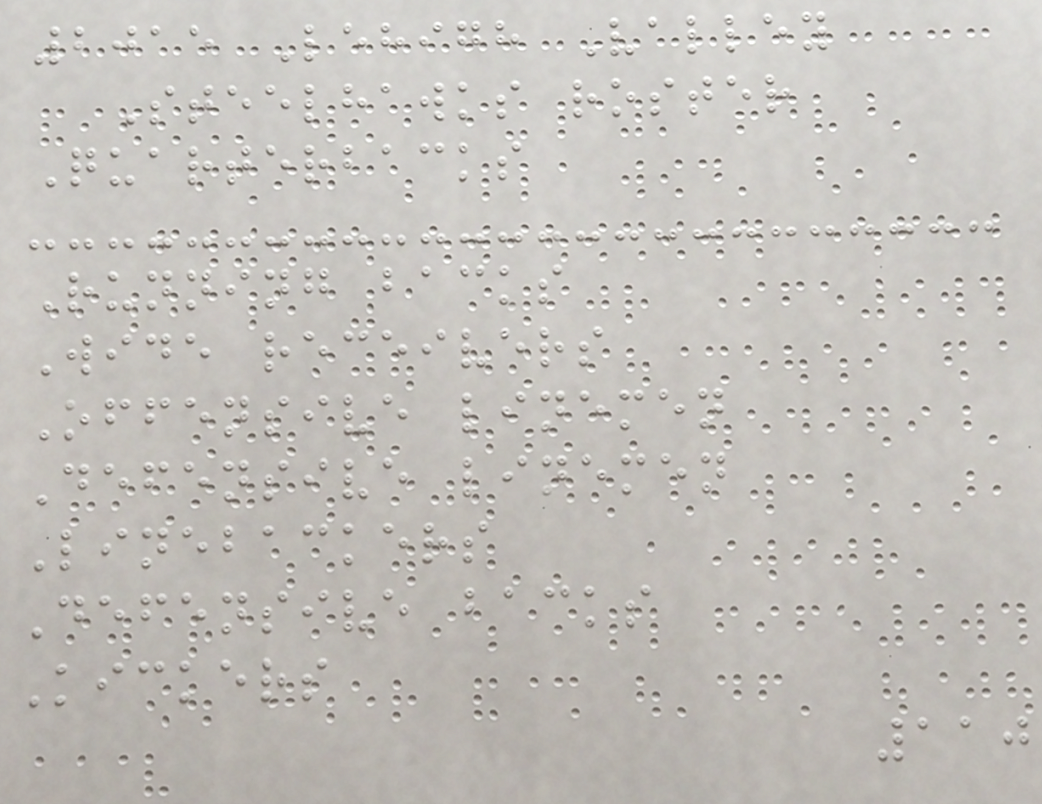2015 Lehigh Valley
Steelhawks roster
Quarterbacks
Running backs
Wide receivers
Offensive linemen
Defensive linemen
Linebackers
Defensive backs
Kickers
110
